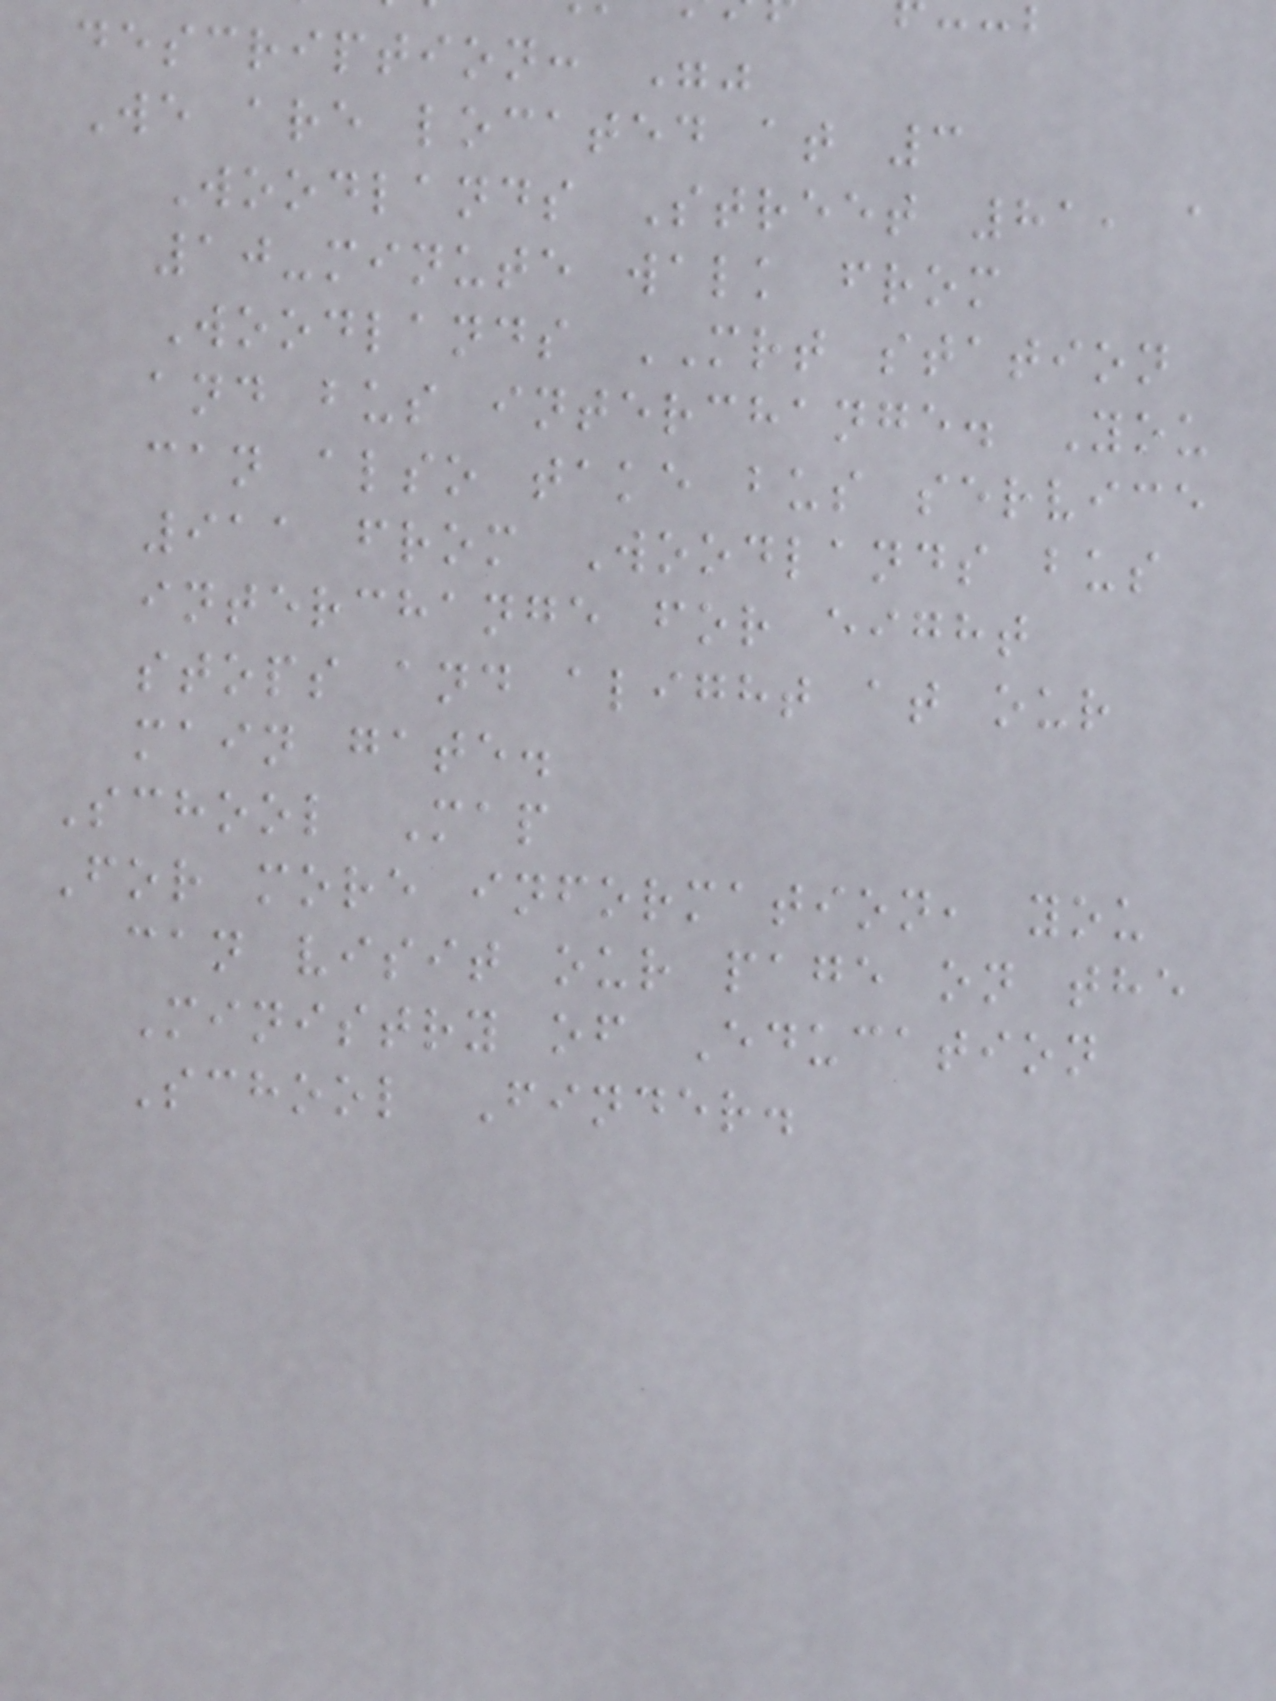description: ""
We are located at 3
Woodlands Street 81, a
10-minute walk from
Woodlands MRT station
and bus interchange. You
can also take bus service
911 from Woodlands bus
interchange for eight
stops and alight at our
main gate.
School Map
For more information, you
can visit our page on the
Ministry of Education
School Finder.
